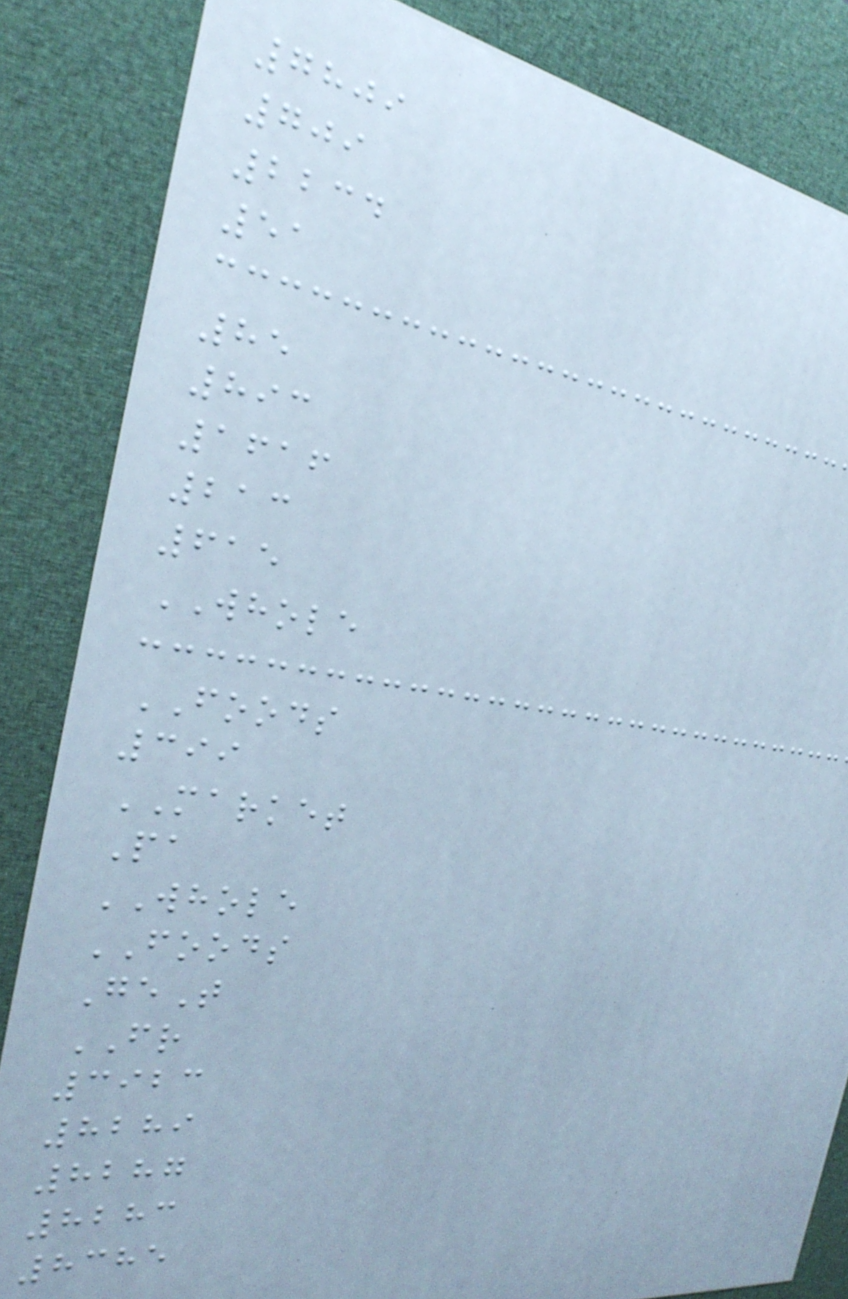7809
709
2234
51
85
893
1616
213
615
WHOLE
FOODS
399
MARKET
Pa
WHOLE
FOODS
GeT
FR
3923
8289
8287
8283
8385
